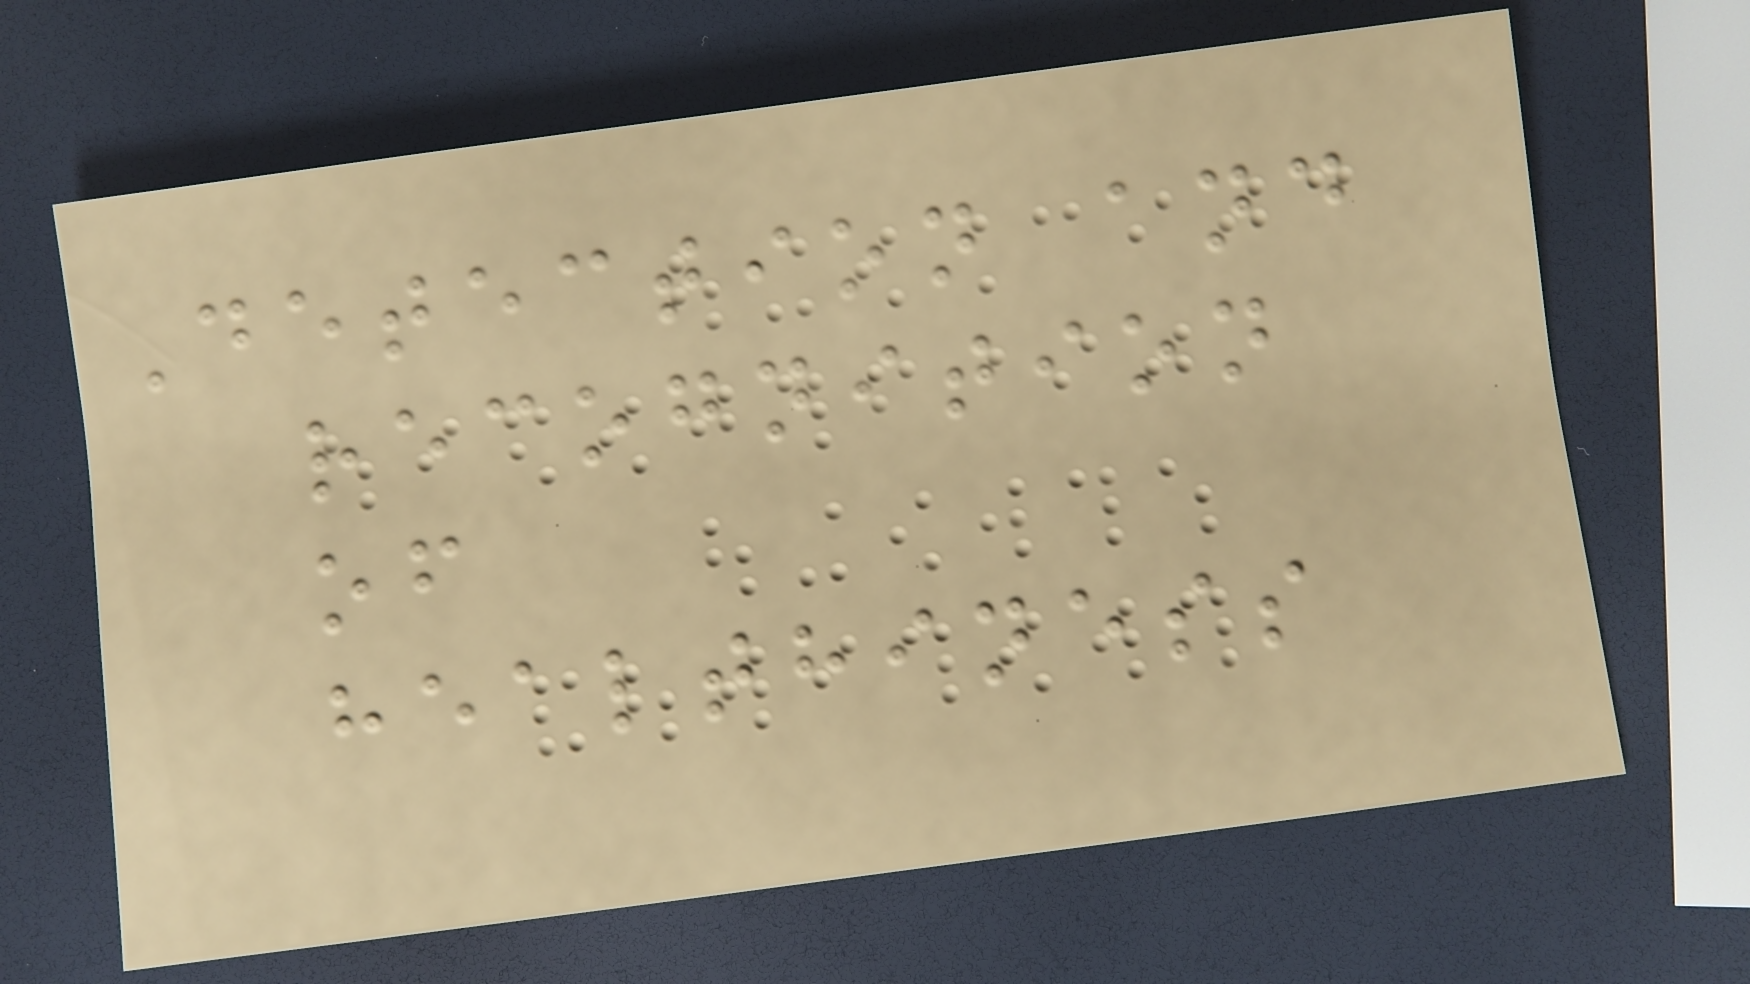Detection and
recognition
of
healthiness
